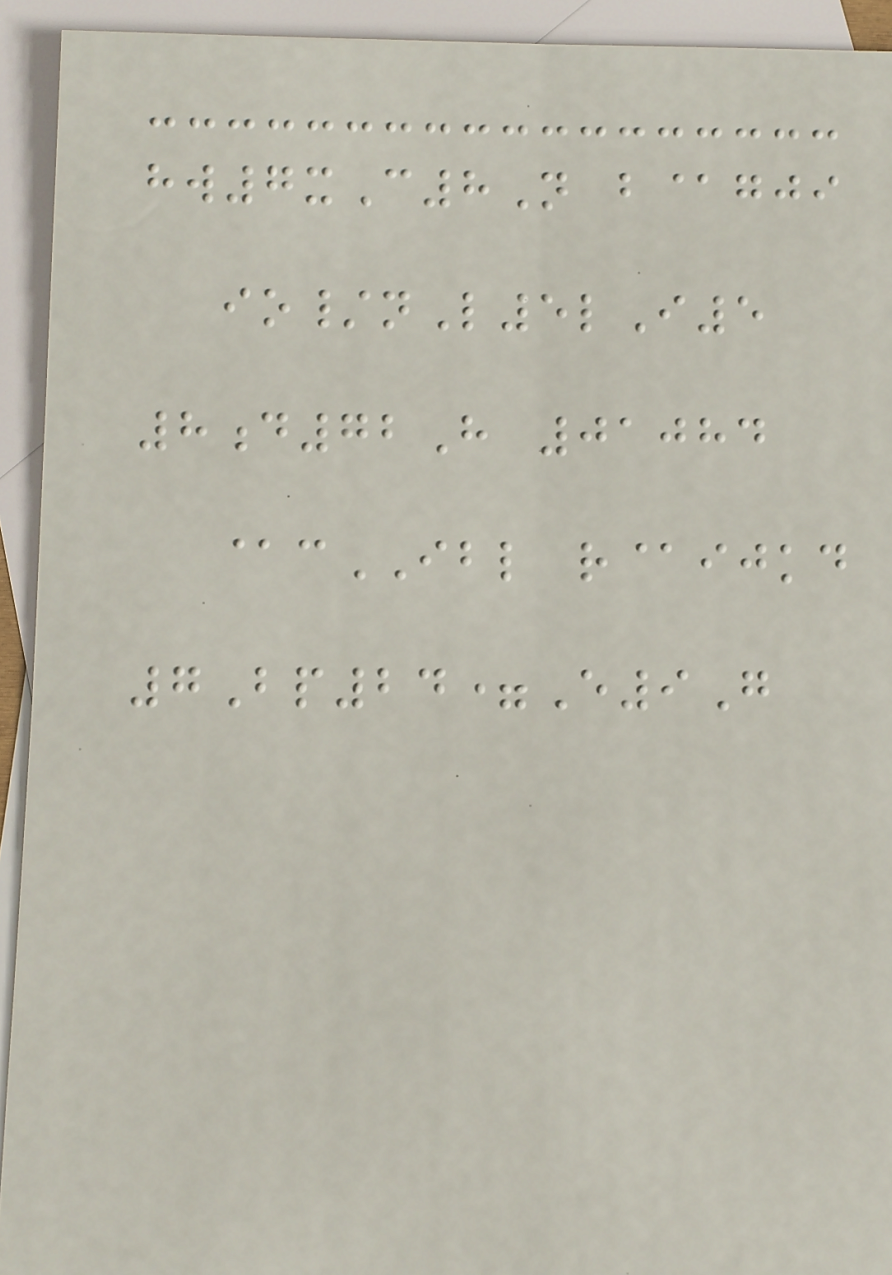hw7xC8N b@gji
io/nL5lI5
8d72H 01084
@cIBL r@ijkd
7Bp24=E9G
